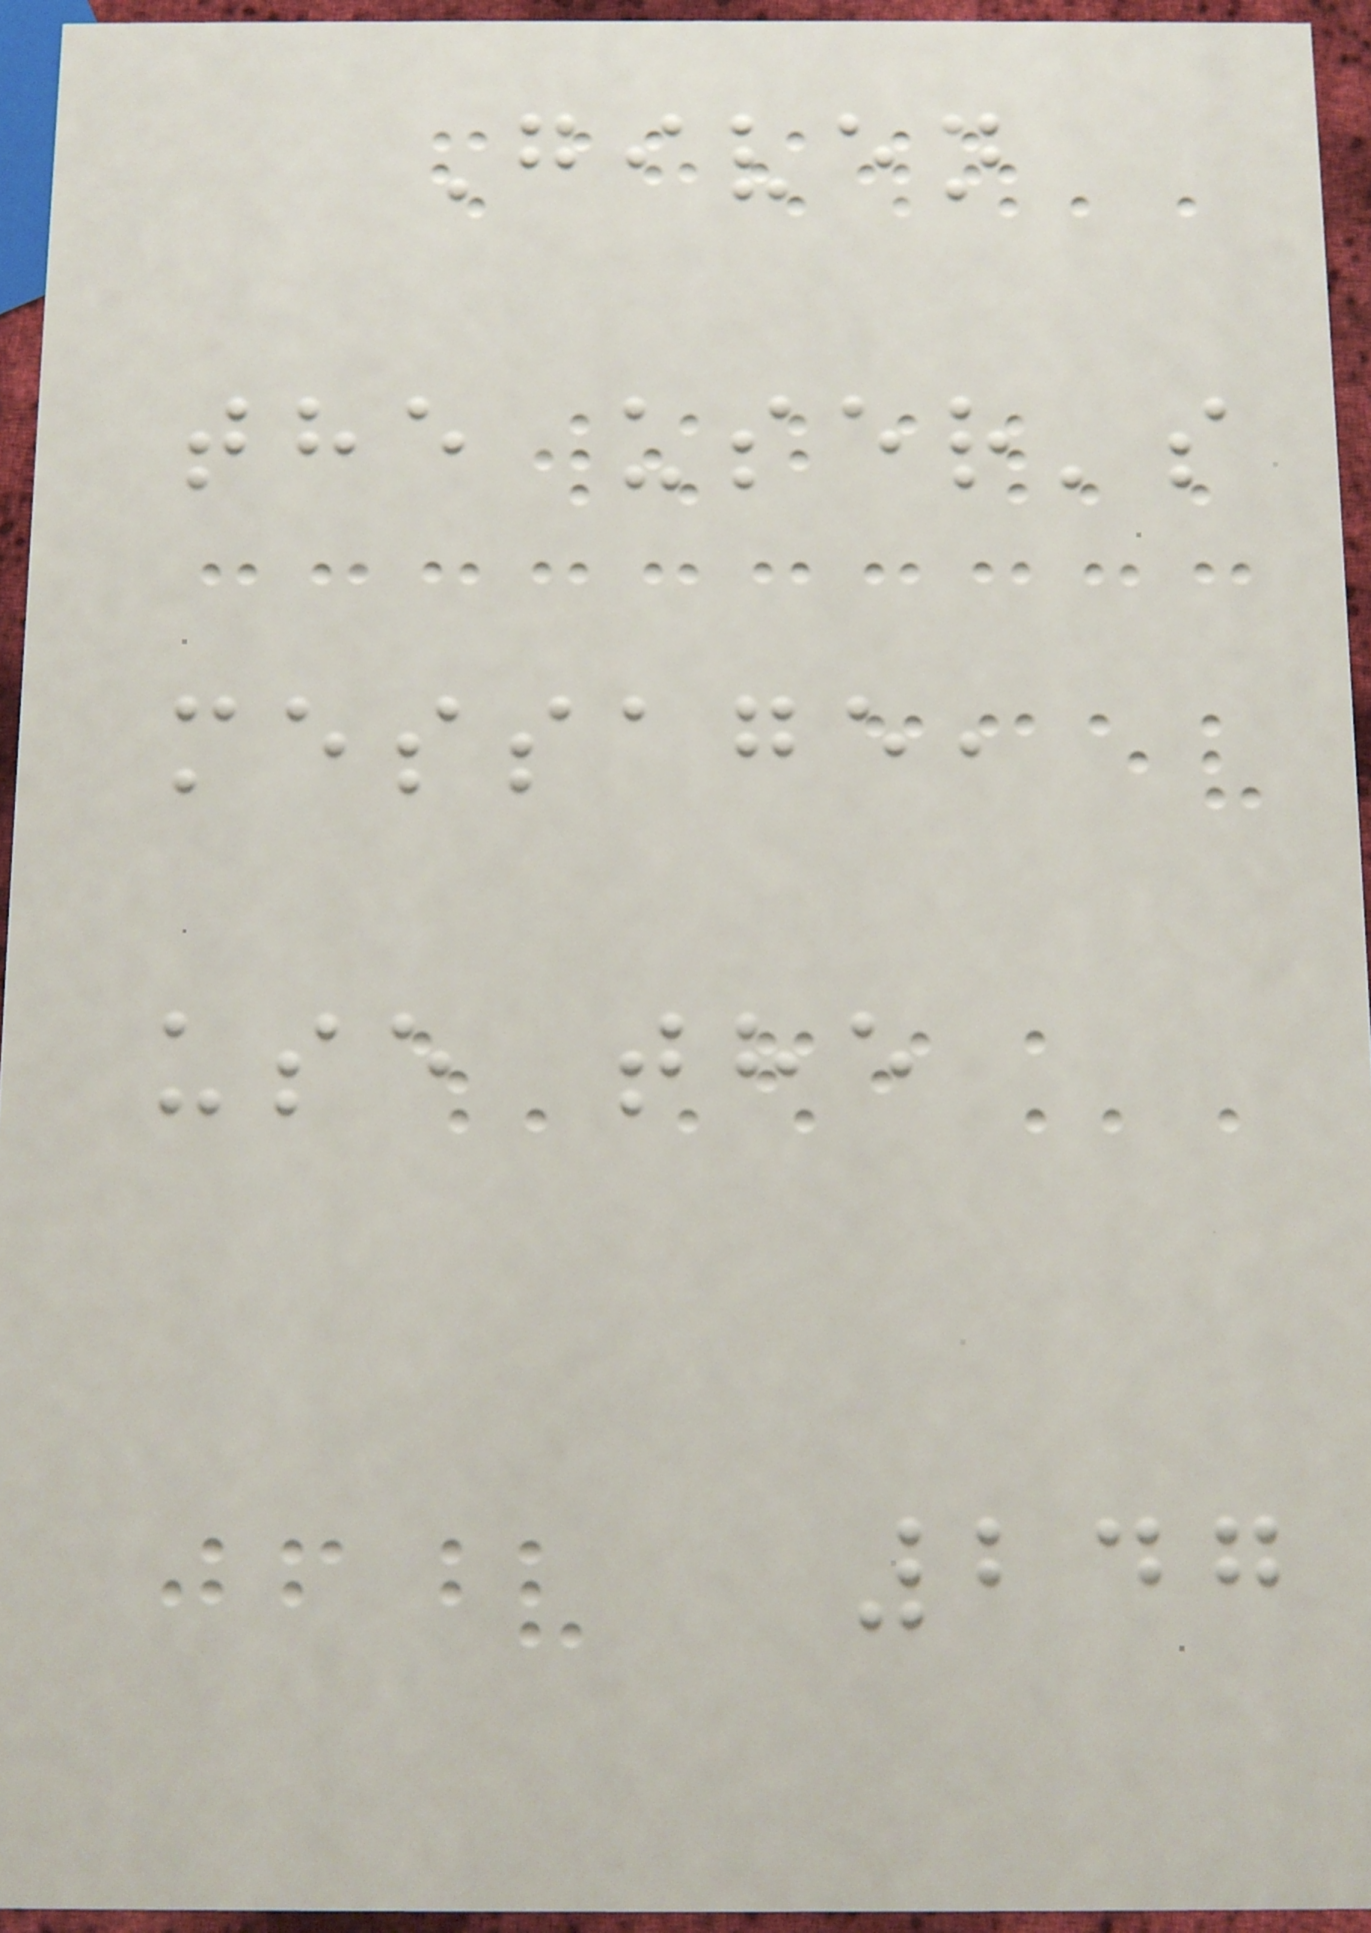Given
the user's
message,
use the
247
